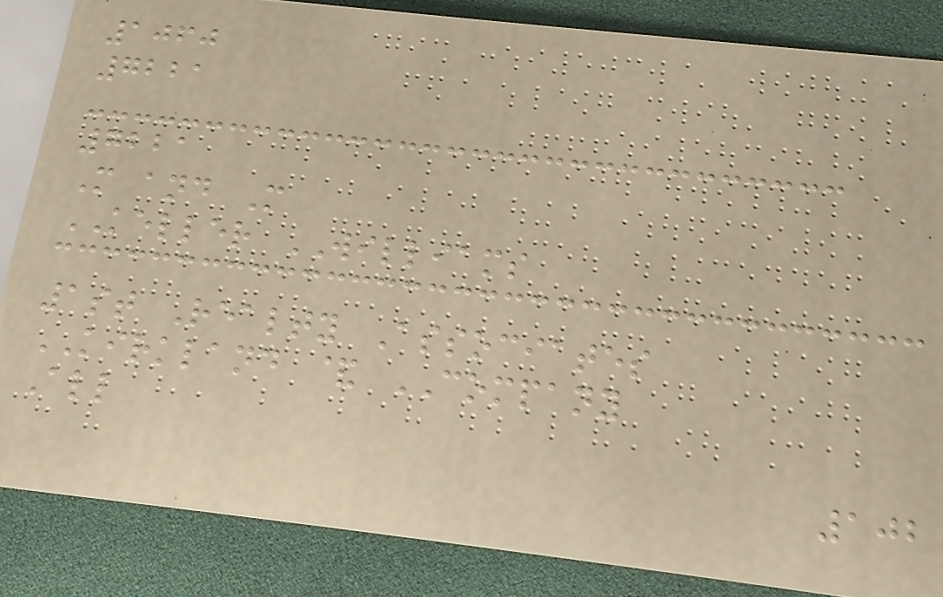1060
7221
7221
M and M
KELLER WILLIAMS
1st Realty Associates
KIRKLAND & COMPANY
All
102
